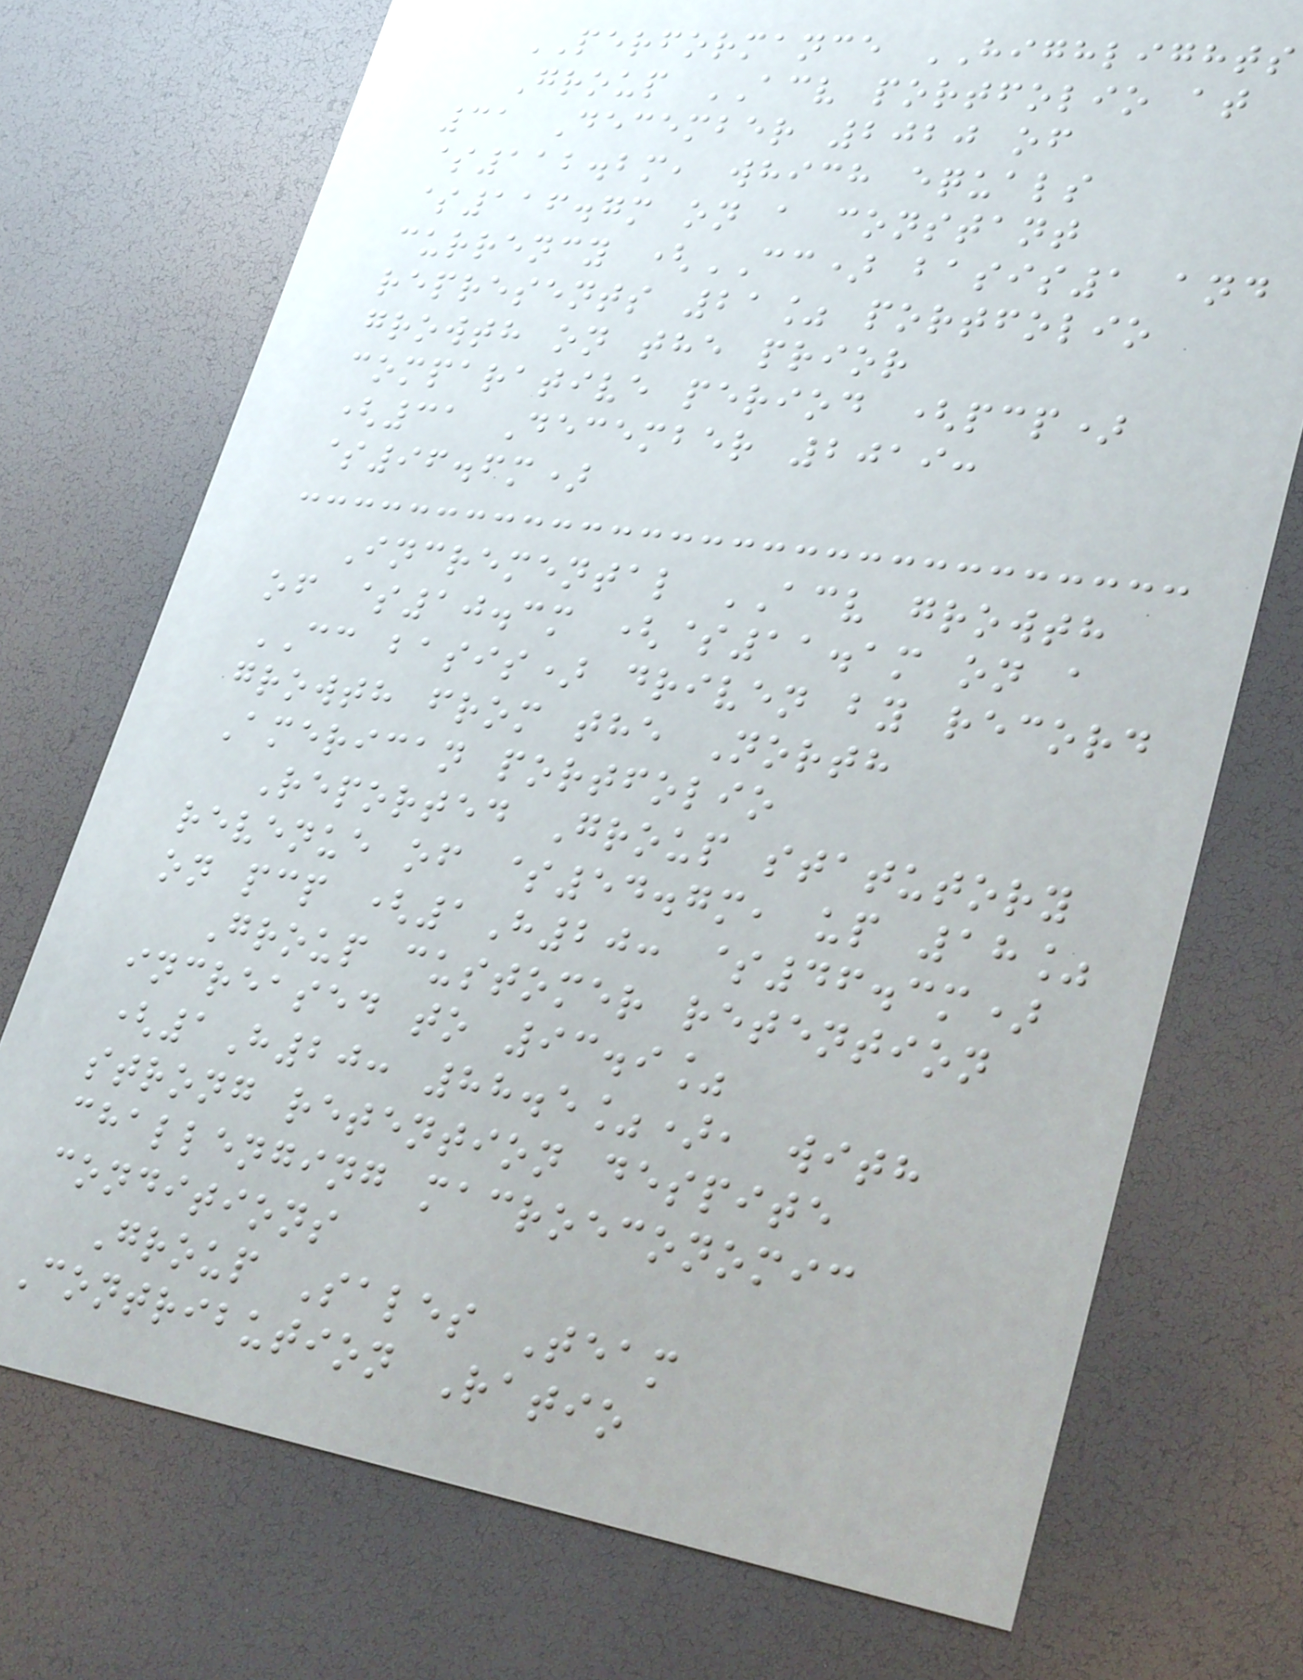PERFORMANCE HIGHLIGHTS
Group ACV portfolio at
31 December 2020 of
$112.2m, which equals
$116.7m on a constant
currency (CC) basis1 and
represents 21% portfolio
growth on the prior
comparative period (pcp)
(31 December 2019:
$96.6m)
Incremental ACV growth
of $10.3m ($11.1m on a
CC basis) driven by record
growth from the North
American portfolio
Reported Group statutory
revenue of $54.7m, up 18%
on pcp (1H20: $46.3m)
Group customer retention
increased to 93.9%
(1H20: 88.5%), with
strong retention despite
challenging macroeconomic
conditions
Group Sales Team
Contribution Ratio
